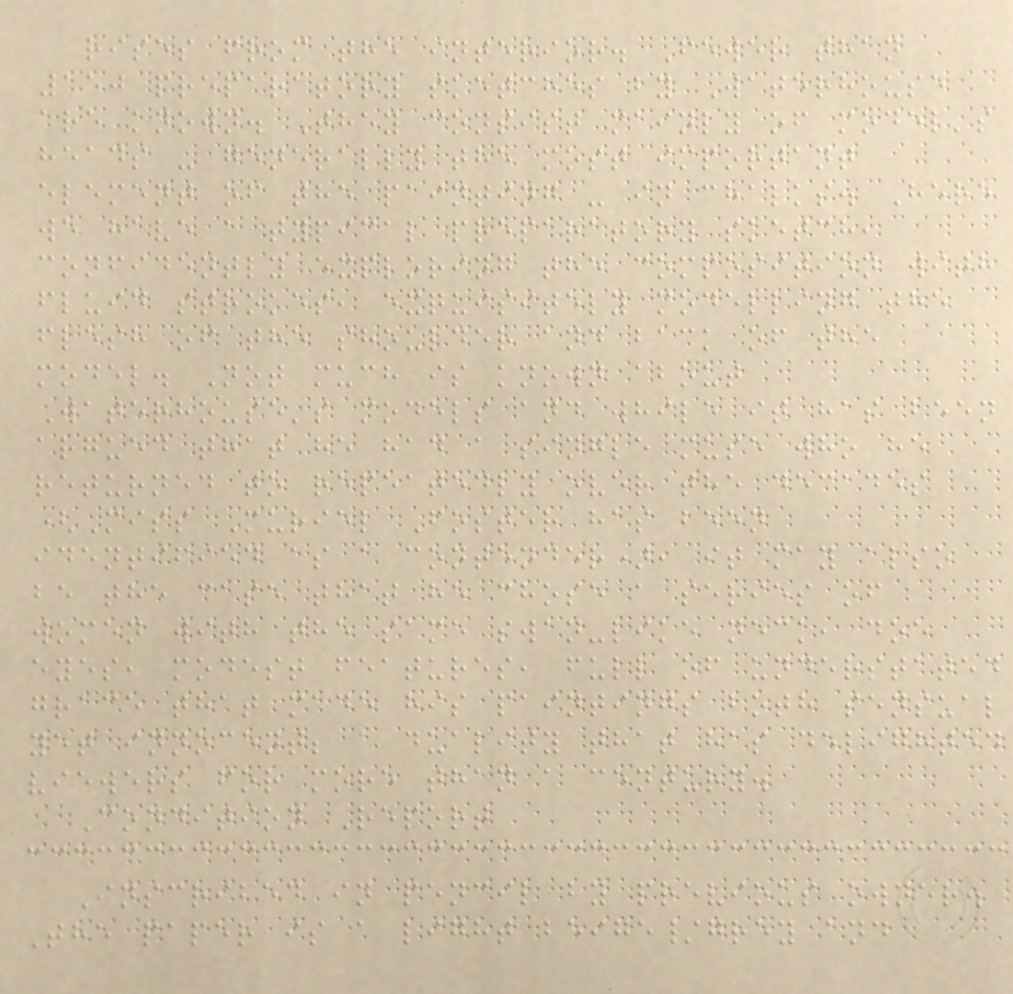rises from the interior. Fewer than
150 preparatory sketches by Waterhouse
are known. They consist mainly of model's
heads - generally the most important
element of the painting - in chalks. Here
we have a typical preparatory sketch,
confidently exploring the composition with
fluid strokes, exquisitely modelling the
flesh of the shoulder and back of the
model. Not much is known about
Waterhouse's models and while it has been
argued that he had a single muse who he
returned to repeatedly over the decades
(Miss Muriel Foster has been
identified as a contender), it may also
be the case that he chose a series of
women with the same swan-like neck, doe
eyes, modest features, full of understated
grace that made his paintings both sensual
yet innocent; a duality that has delighted
viewers for more than a century.
Condition Report
Inscribed in pencil by previous owner.
The paper is a light beige/grey and
